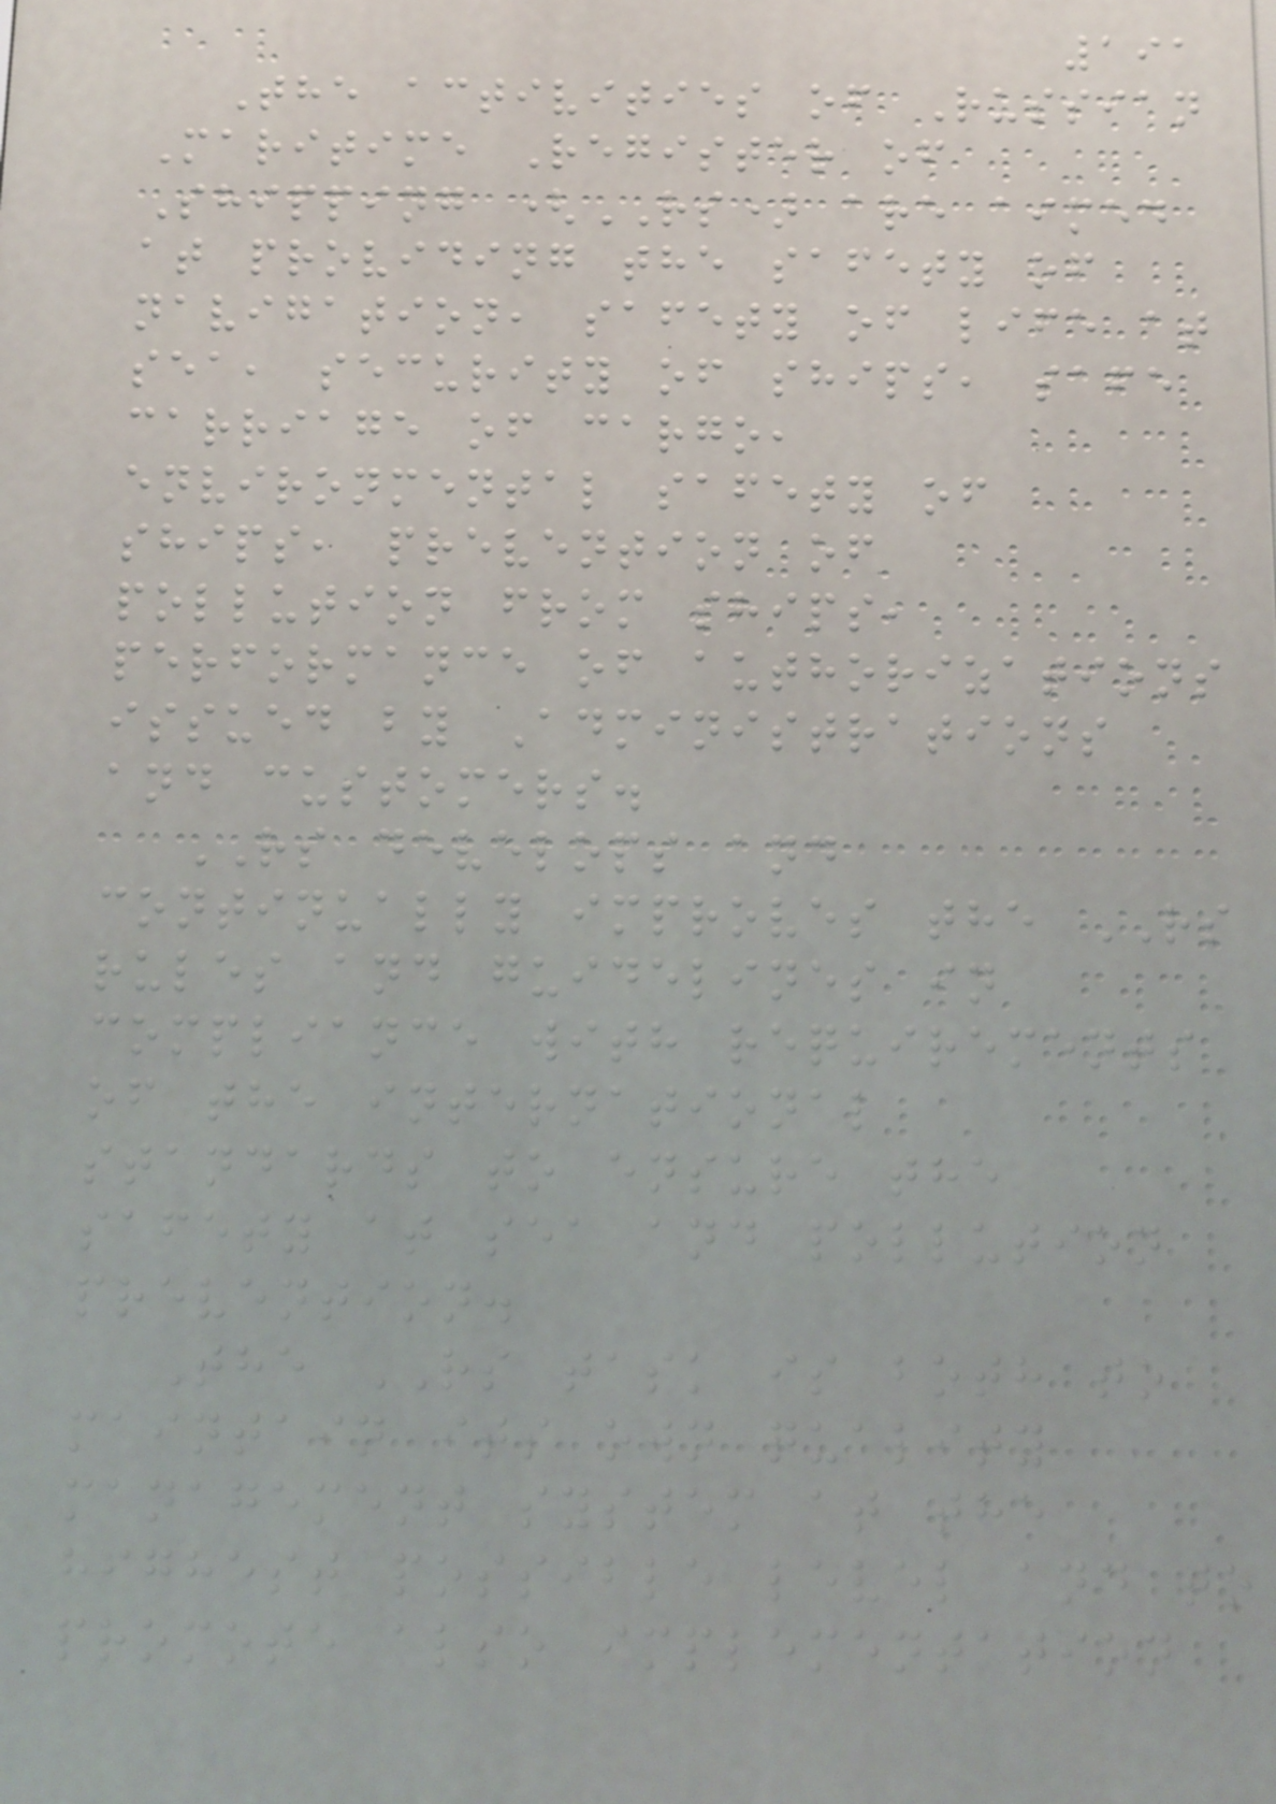191
The activities of Russian
Maritime Register of
Shipping (RS) are aimed
at providing the safety of
navigation, safety of life at
sea, security of ships, safe
carriage of cargo,
environmental safety of
ships, prevention of
pollution from ships,
performance of authorizations
issued by Administrations
and customers.
RS develops and
continually improves the RS
rules and guidelines in
compliance with requirements
of the international
standards to ensure the
safety at sea and pollution
prevention.
The RS task is both to
maintain its own quality
management system at the
highest possible level and to
promote also implementation
